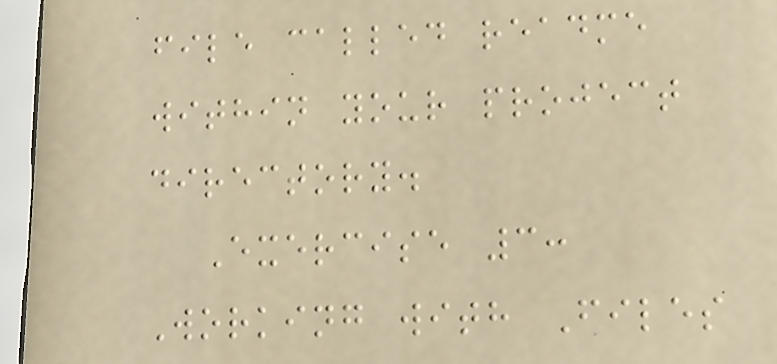file called readme
within your project
directory.
Exercise 3:
Working with Files
